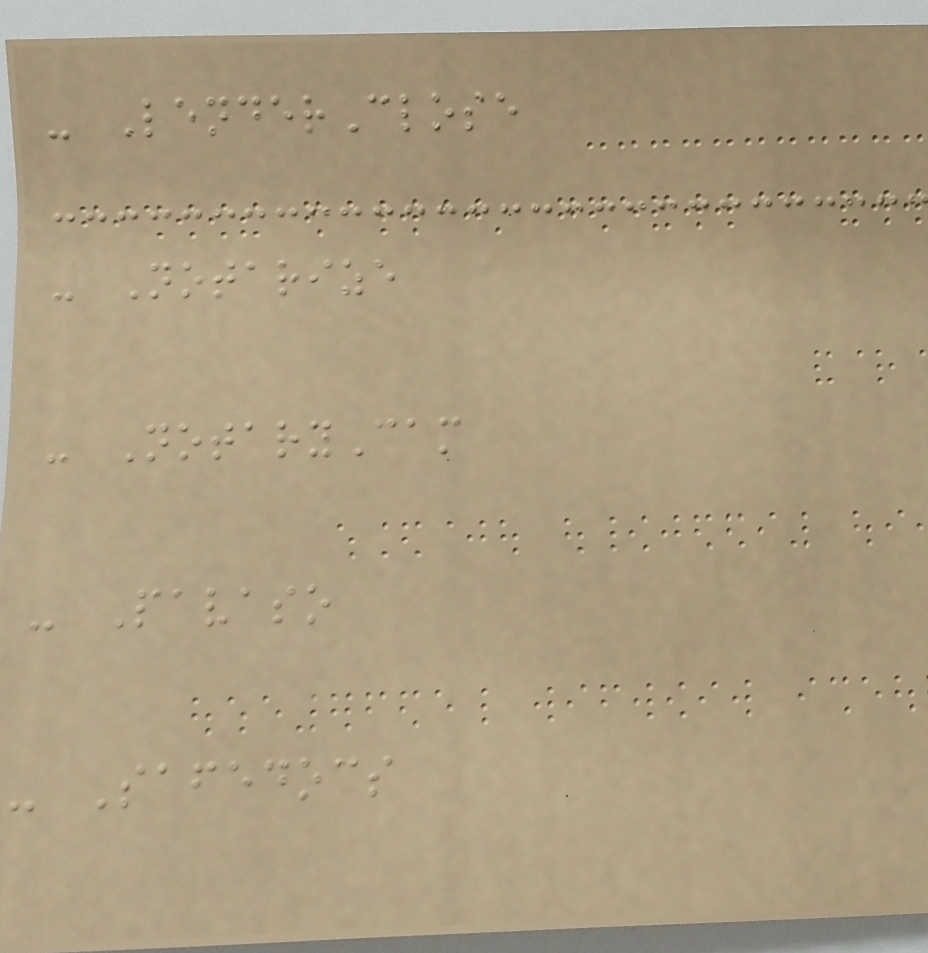- LenderClose
- Notarize
- NotaryCam
- Pavaso
- Safedocs
